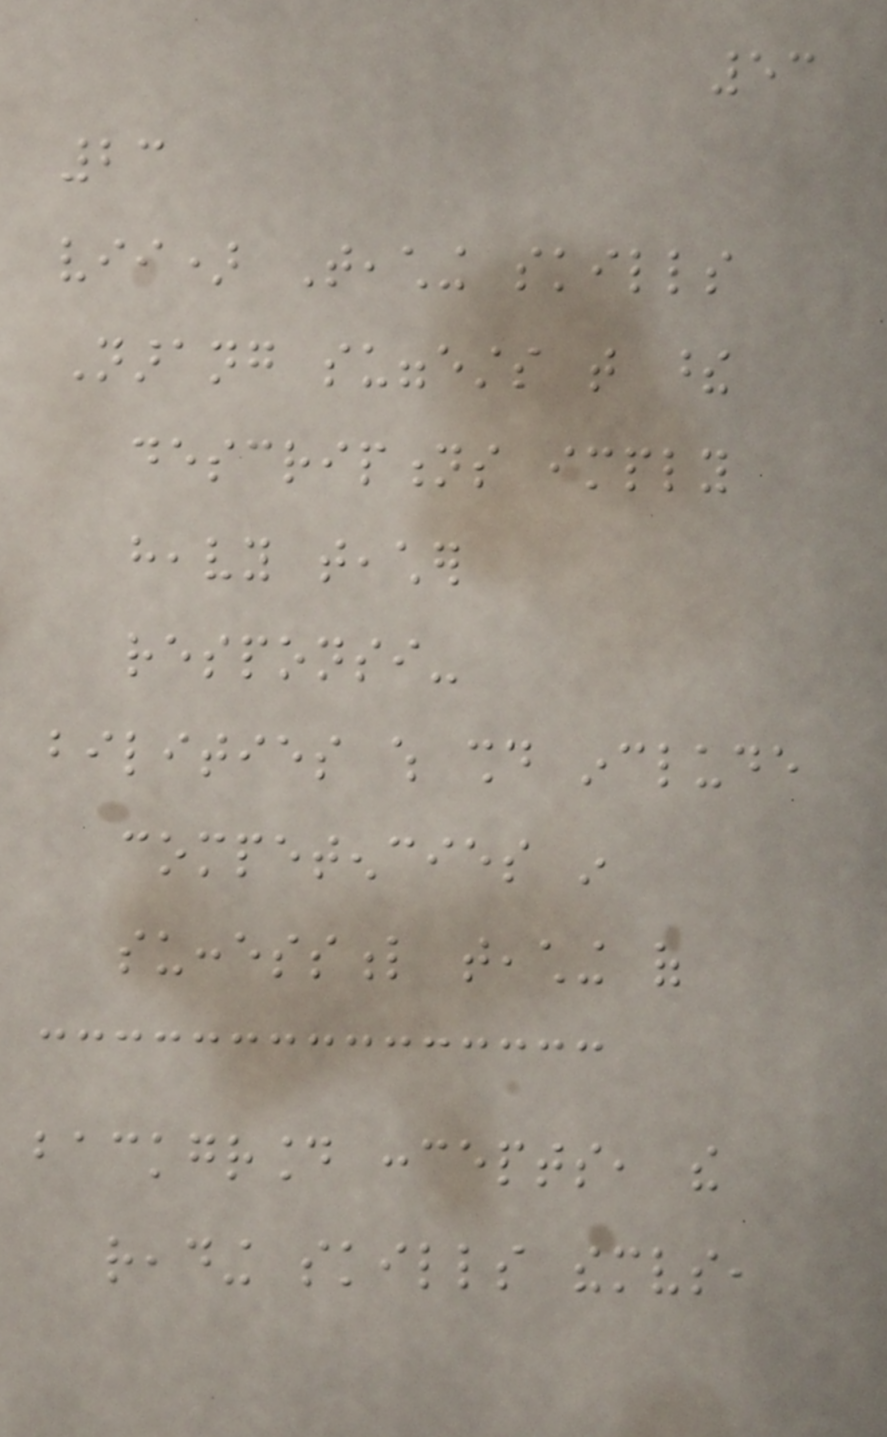53
23
vii) Teaching skills
Narang suggests that these
descriptions imply
heavy teacher
responsi-
bilities which should include
competencies in
successful teaching of
background concepts, the
reading skills themselves,
